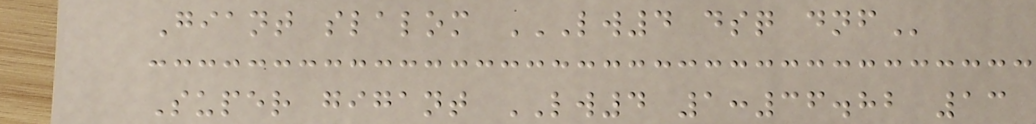Giant slalom LW4 DSQ DNF
Super gigant LW4 1:36.82 13
